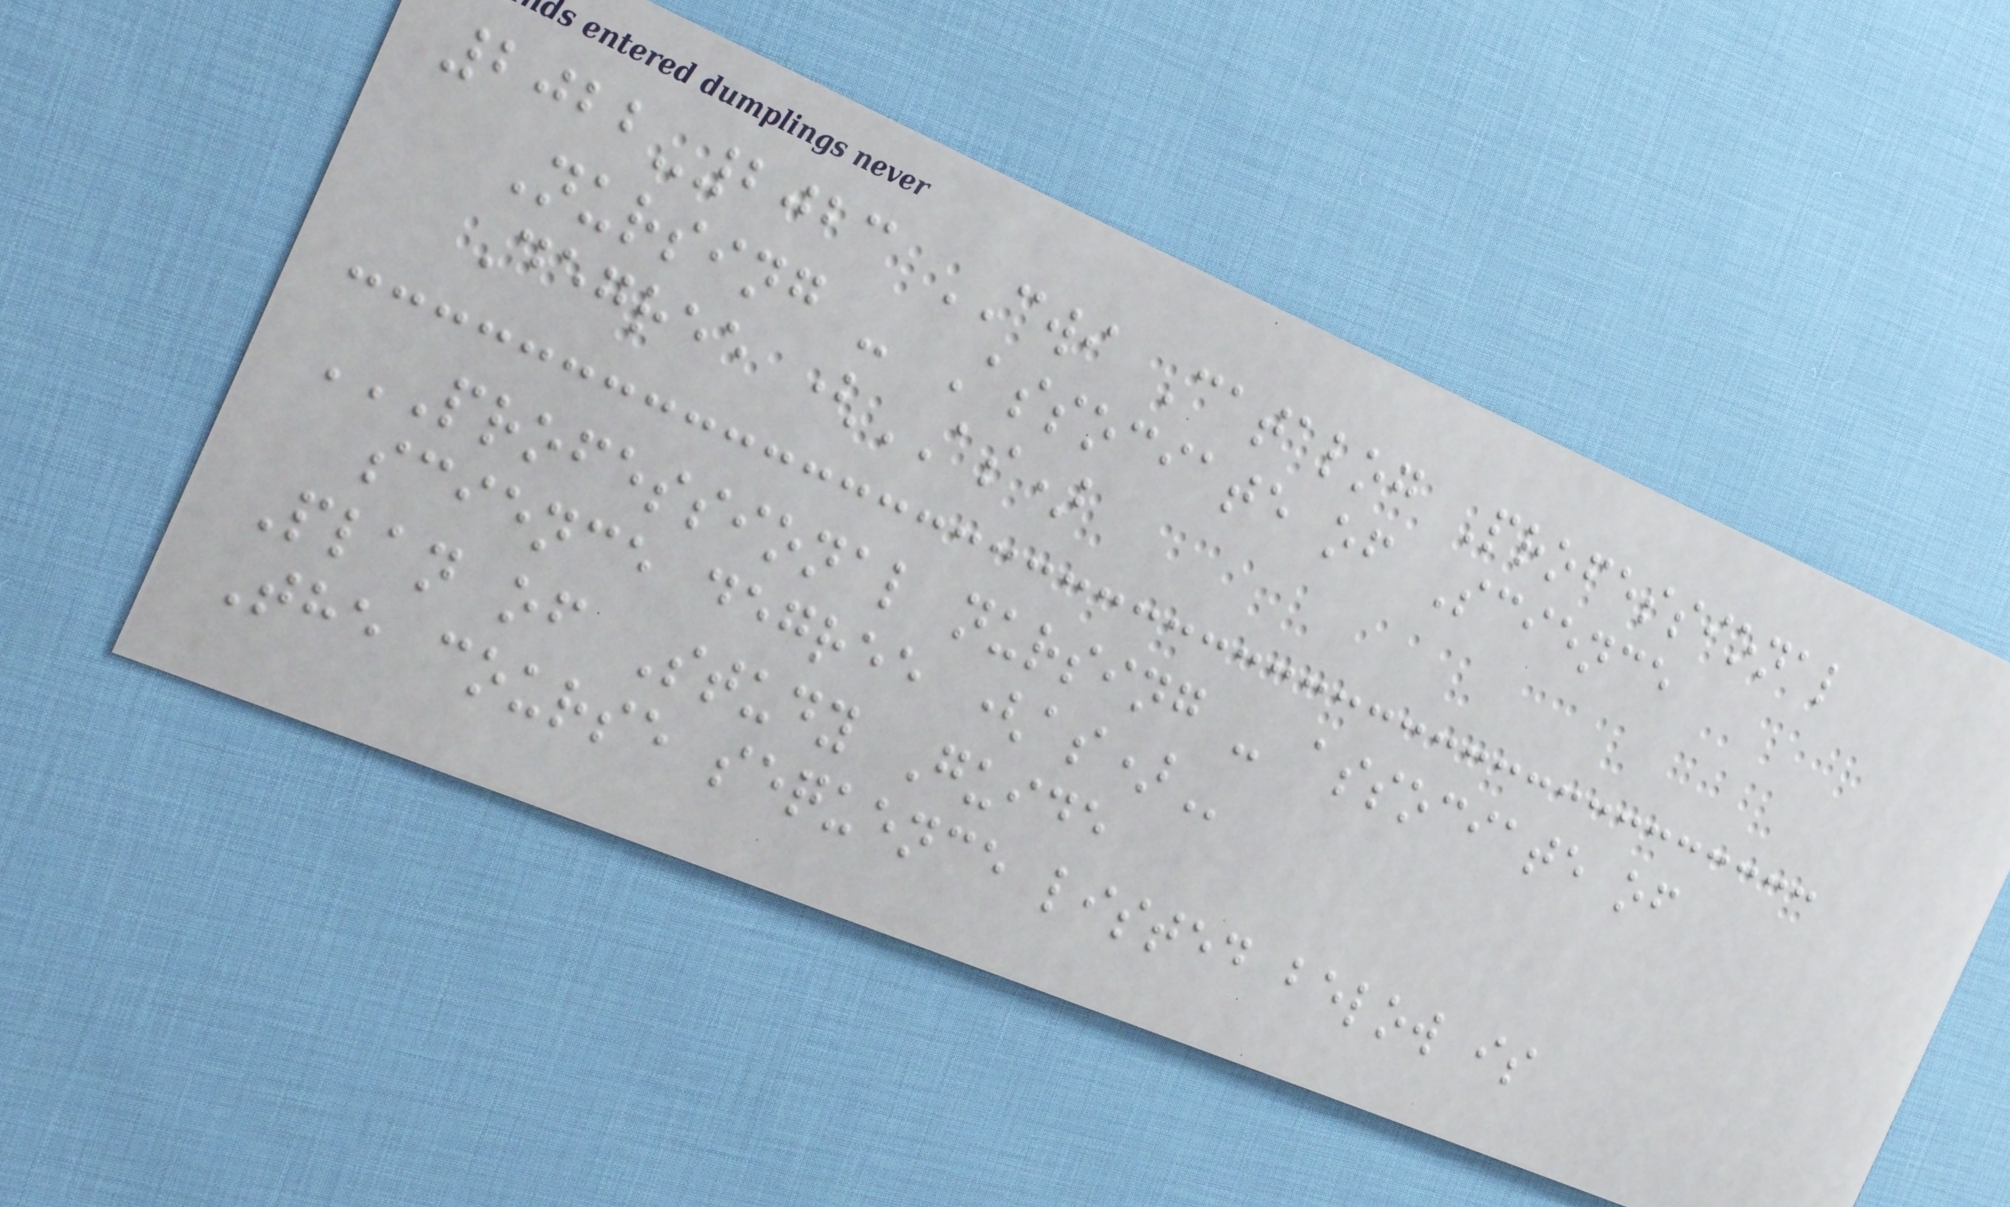2022-2023 CWI Catalog Professional
Nursing - Associate of Science
Degree (AS)
PROFESSIONAL NURSING - ASSOCIATE OF
SCIENCE DEGREE (AS)
Plan of Study Guide
The course sequence listed below is
